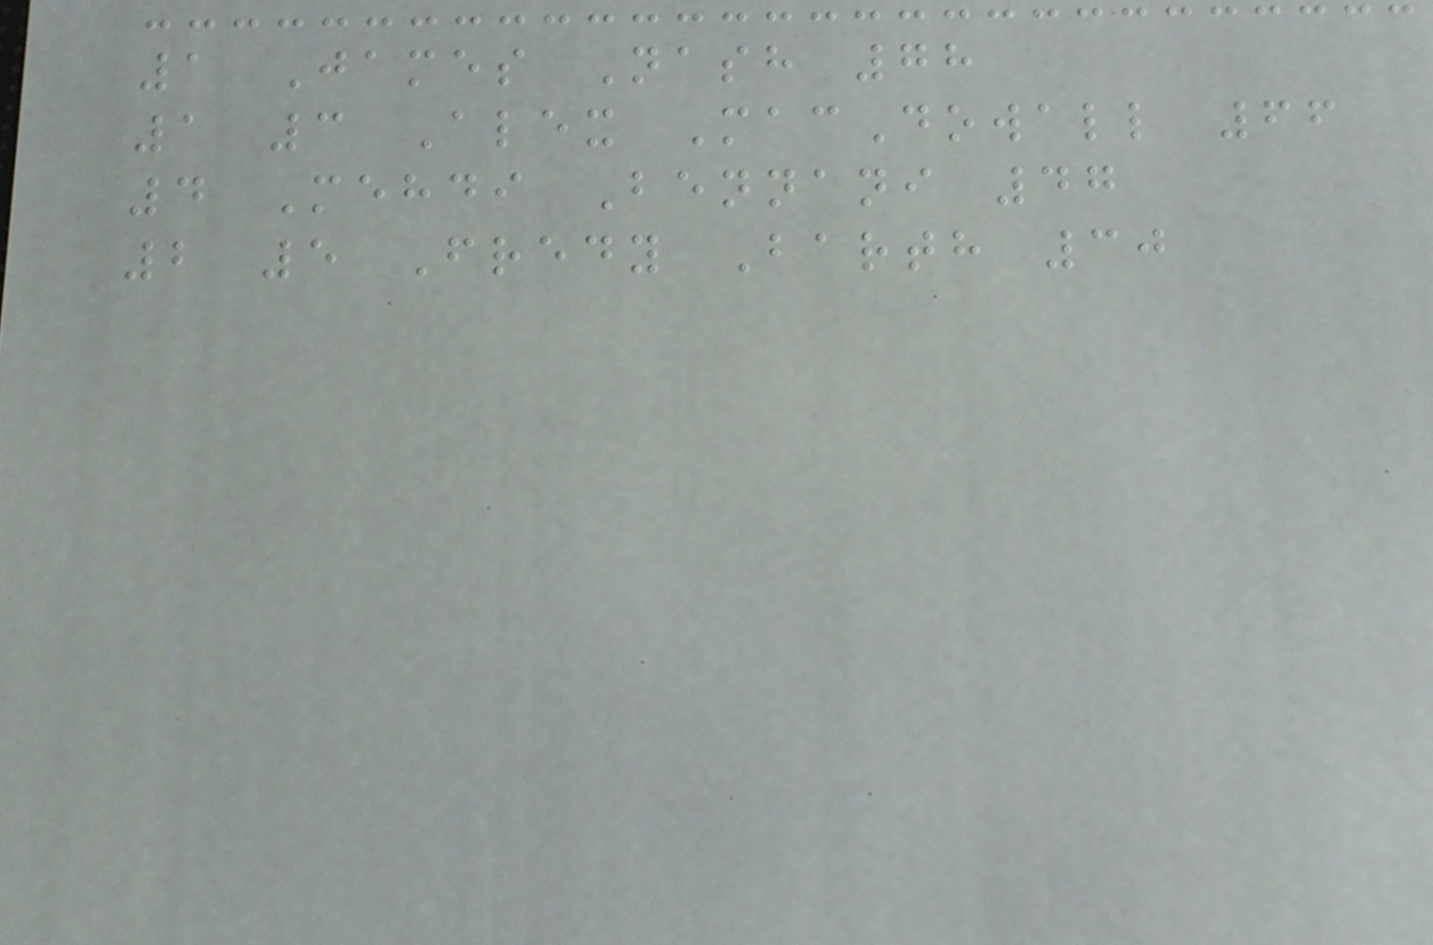1 James Nash 78
1 3 Alex MacDowall 66
4 Mehdi Bennani 47
2 5 Fredy Barth 30
